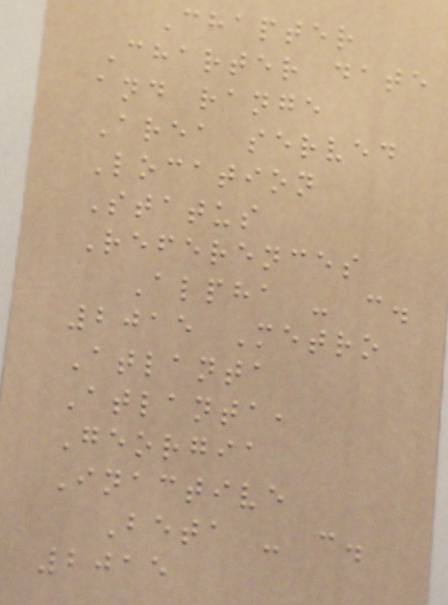Chapter
Charter date
and range
Area served
Location
Status
References
Alpha - c.
2015 Metro
Atlanta
Atlanta,
Georgia
Inactive
Beta - c.
2015
